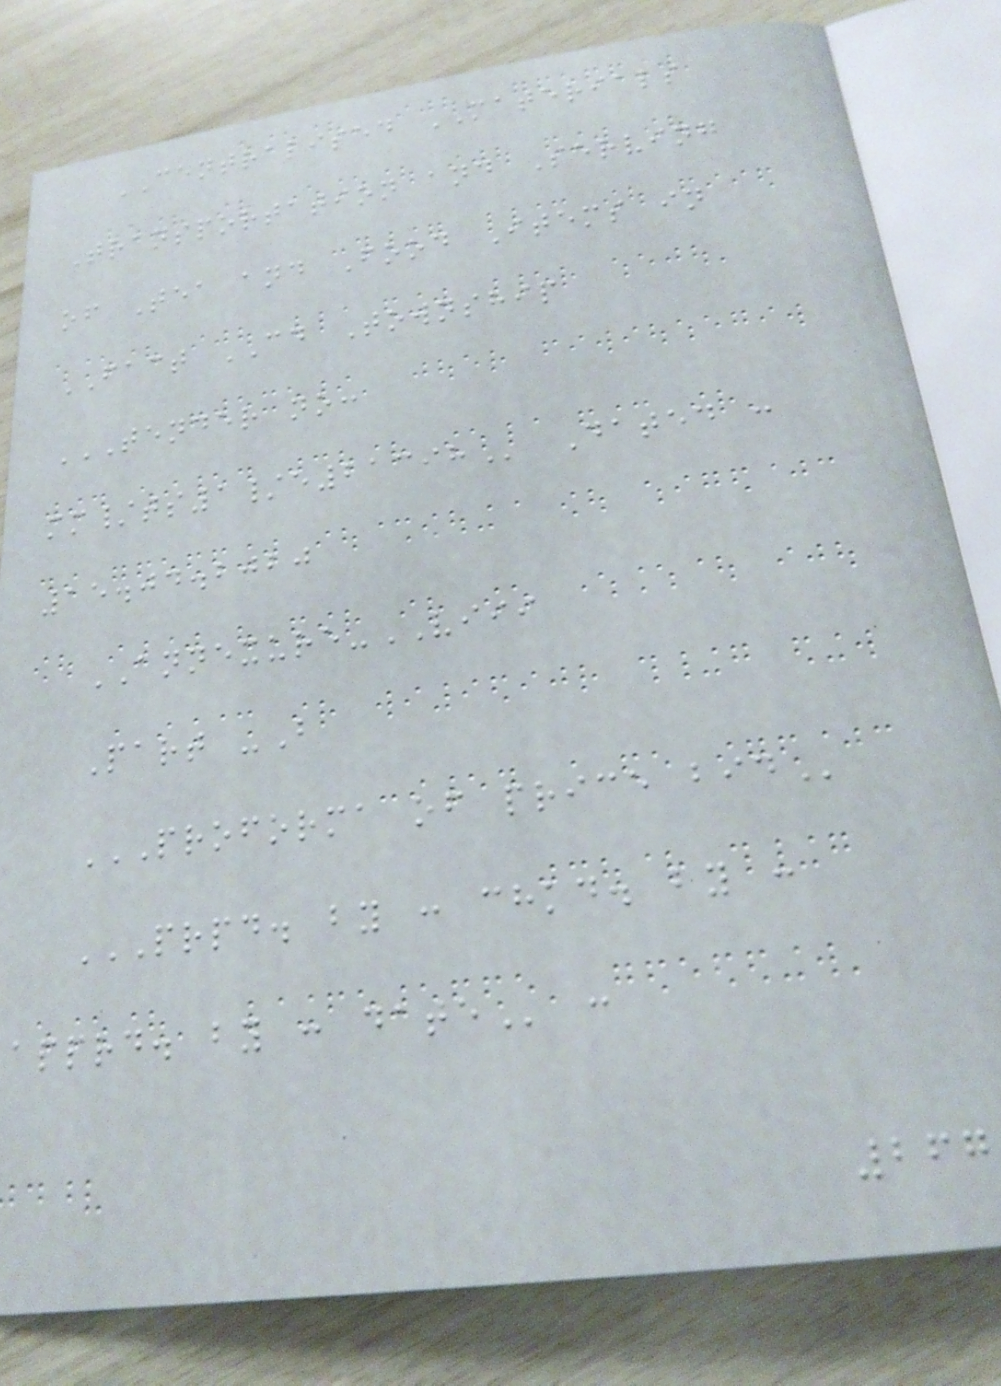CENTRALISED MATERIALS
Transportation and Serving
of Tea and Food Items in
FACT CD Township
TENDER NO:
MM/TS1/E21398 Dated :
15.04.2020
ANNEXURE-VIII
Part -B
PROFORMA OF PRICE BID
PRPD. BY : CHKD. BY :
APPRD. BY : DATE :
267
